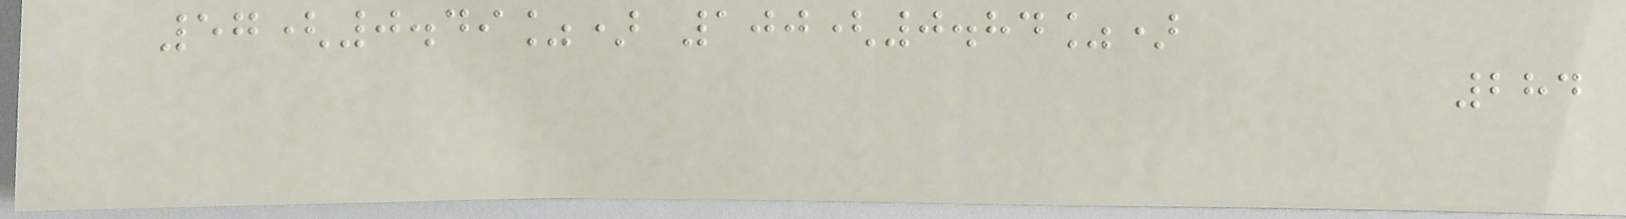57(0.49%) 100(0.84%)
284
